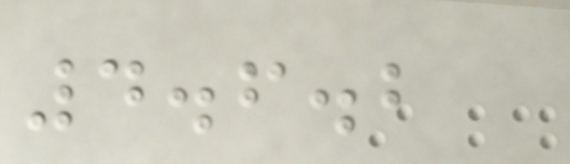4.6.2
